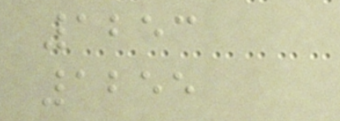1253
1255
